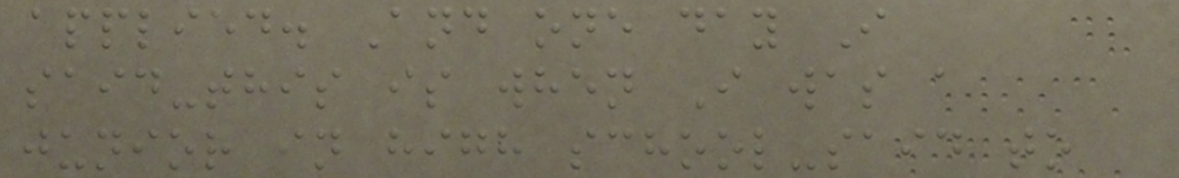applied. And one day I
said-this is when I was a
junior in high school-said to
